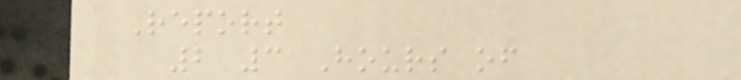Report
2 3 Hours of
